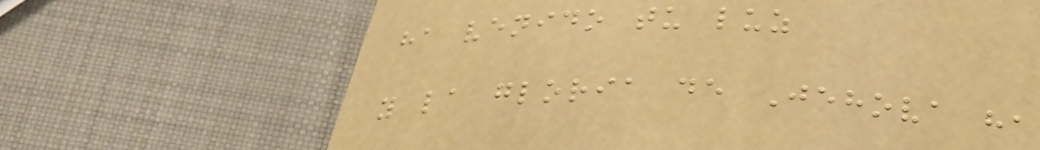ha venido tu luz
y la gloria de Jehova ha
